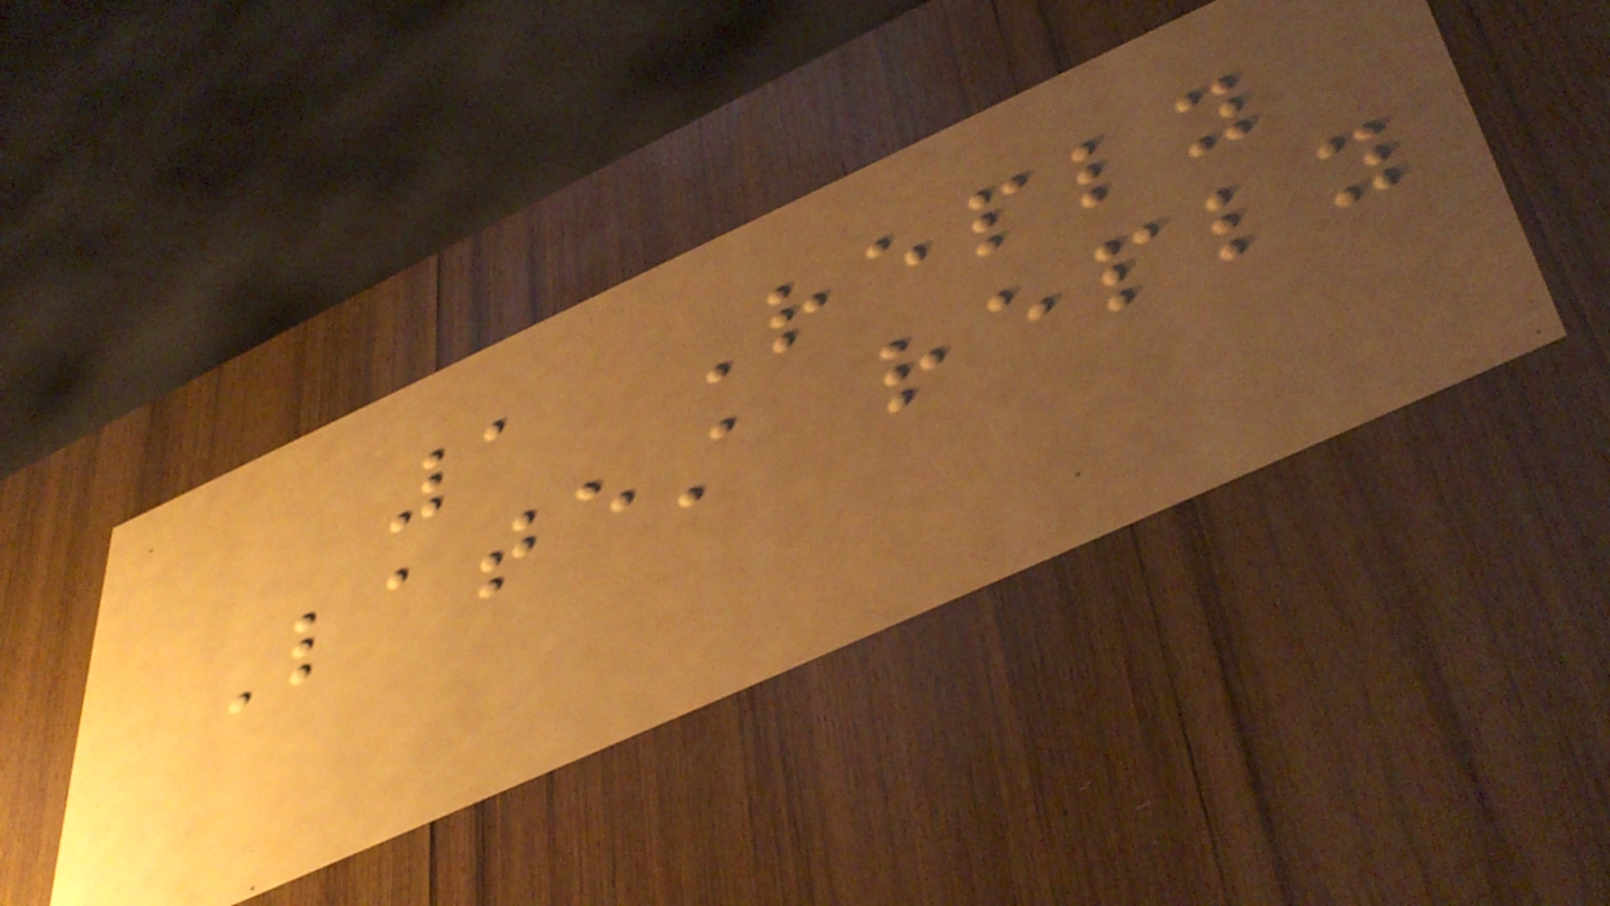1 Reply
Latest reply
